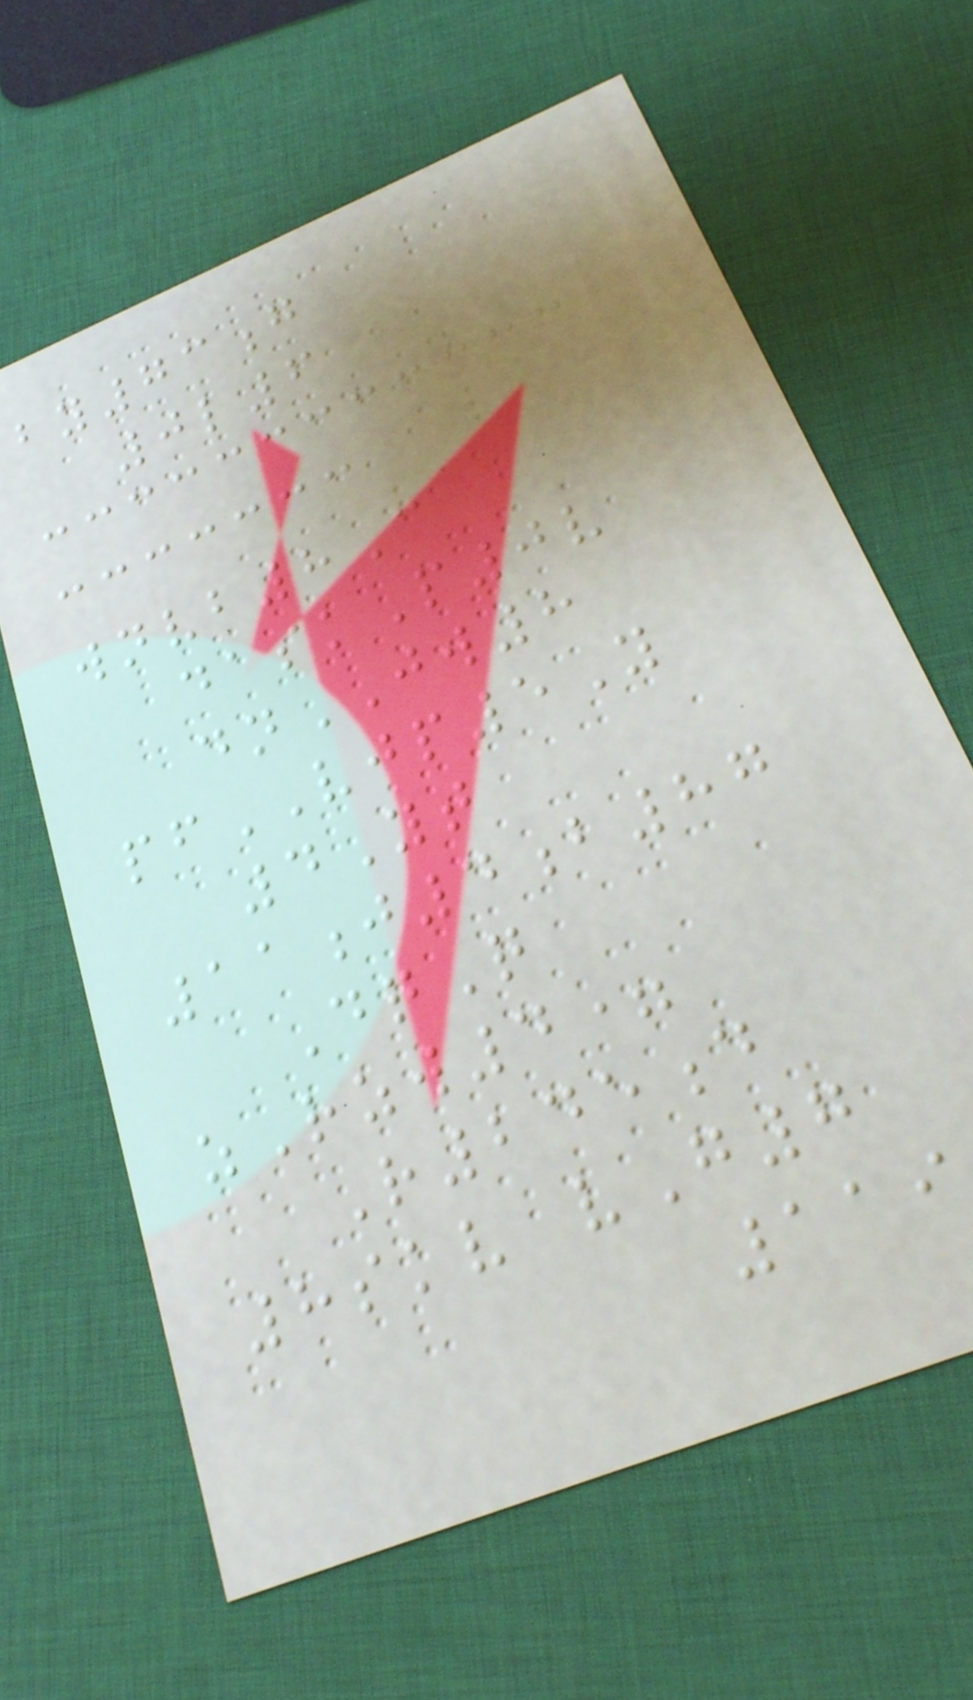by73g
0l6
wnvb8C
daskP0v
dnJW8
pfVJP5Y
4Yt
11j4b87
DqQ
zRzw4=
R245d
8skv vG7
119
